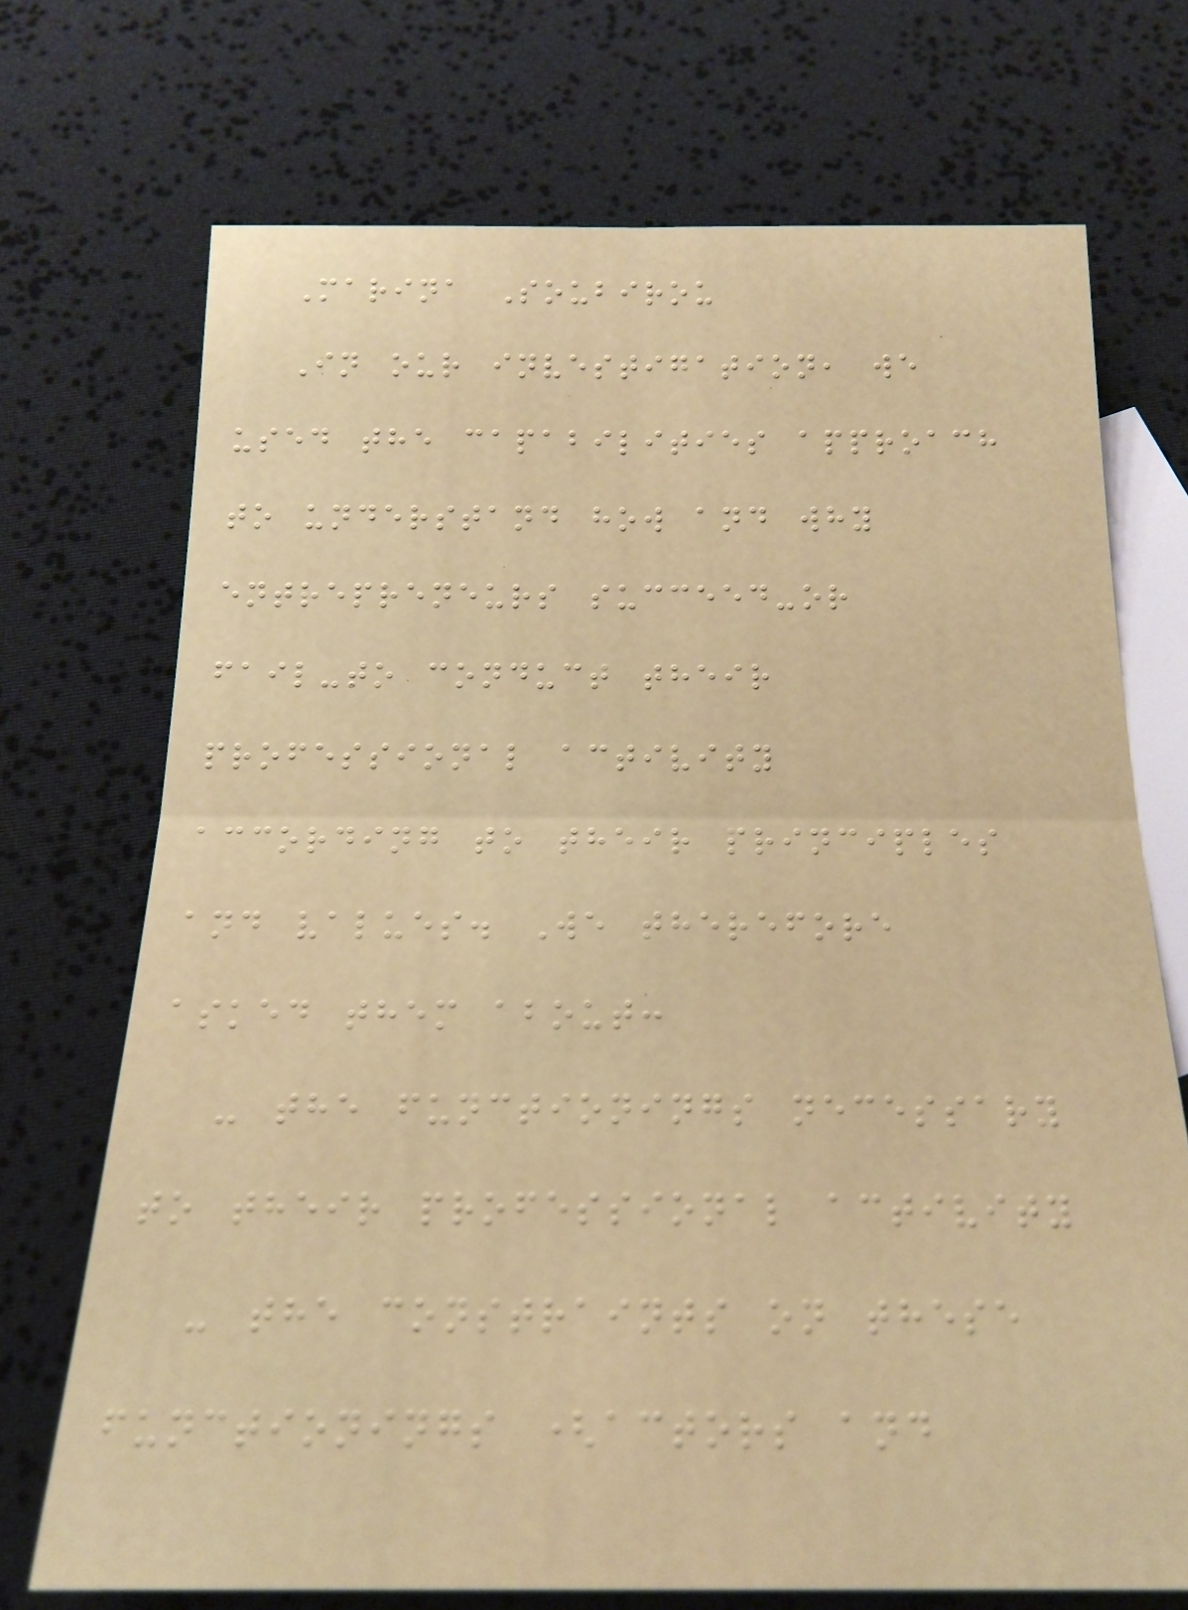Marina Soubirou
In our investigation, we
used the capabilities approach
to understand how and why
entrepreneurs succeed-or
fail-to conduct their
professional activity
according to their principles
and values. We therefore
asked them about:
- the functionings necessary
to their professional activity
- the constraints on these
functionings (actors and
